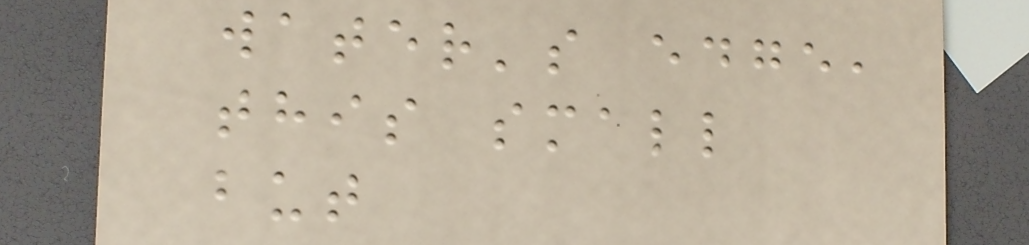water's edge,
this small
but
